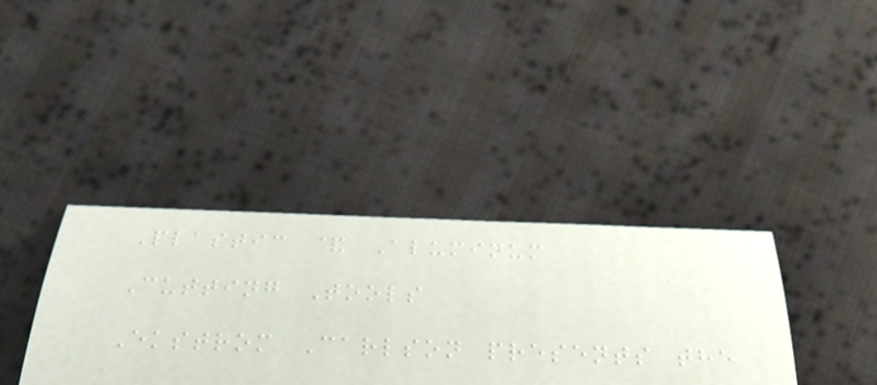Plastic & Aluminum
Cutting Tools
Ekstrom Carlson presents the
